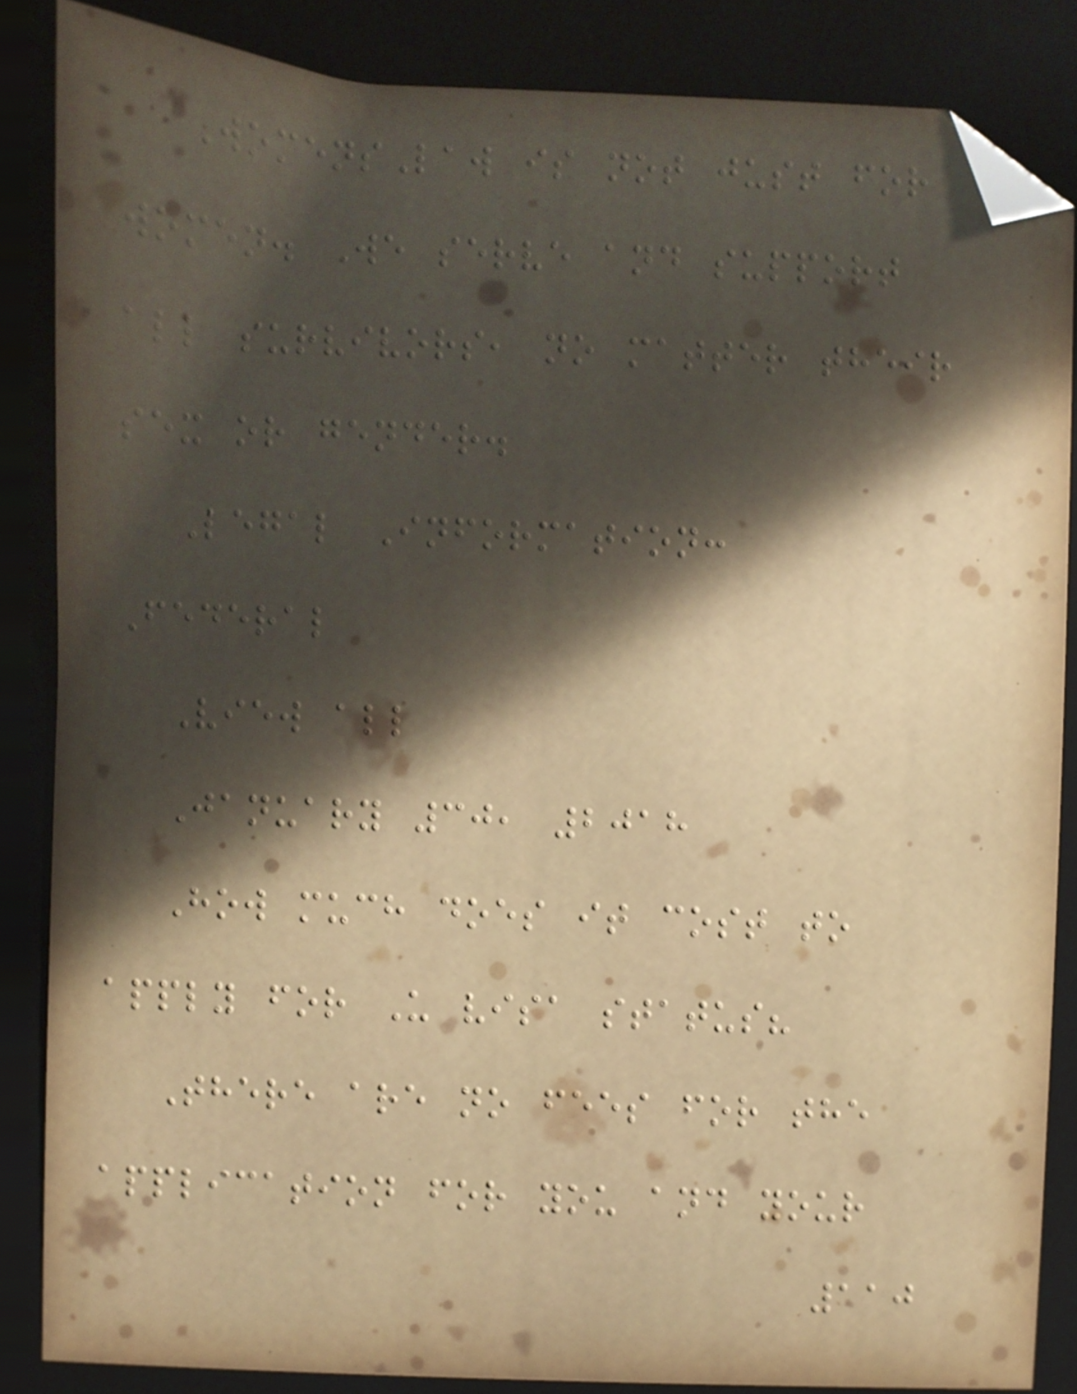WomensLaw is not just for
women. We serve and support
all survivors, no matter their
sex or gender.
Legal Information:
Federal
View all
January 30, 2018
How much does it cost to
apply for U visa status?
There are no fees for the
application for you and your
110
